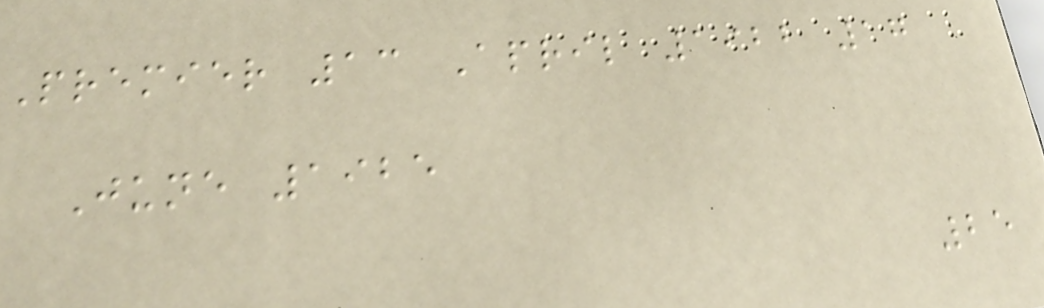Premier 13 April 1922 17
June 1925
25
